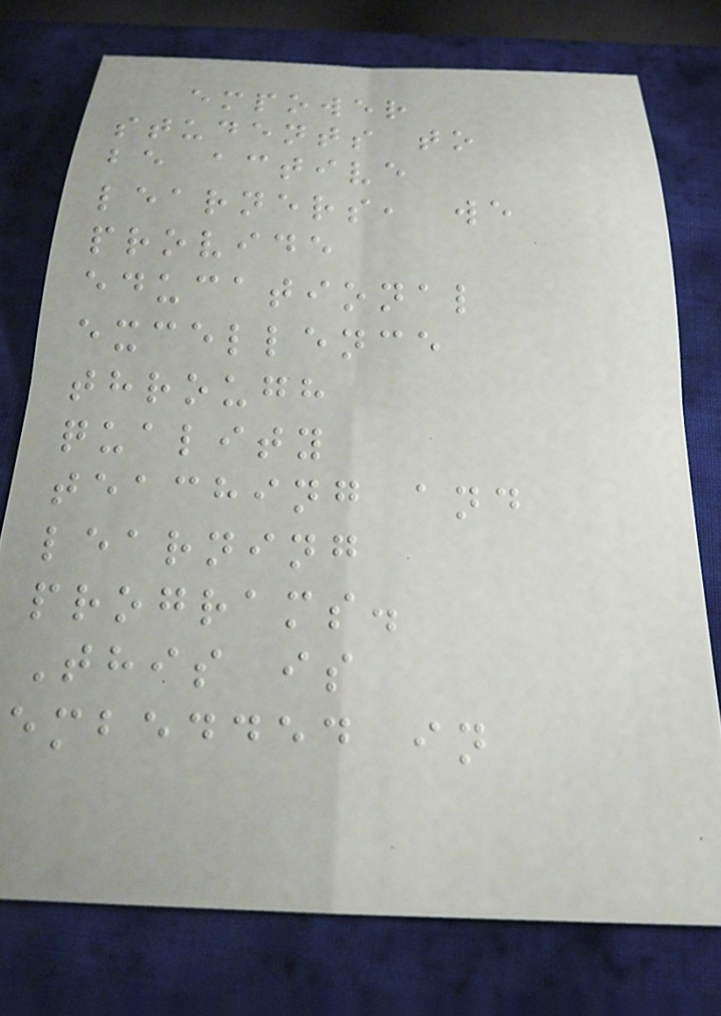empower
students to
be active
learners, we
provide
educational
excellence
through
quality
teaching and
learning
programs.
This is
embedded in
